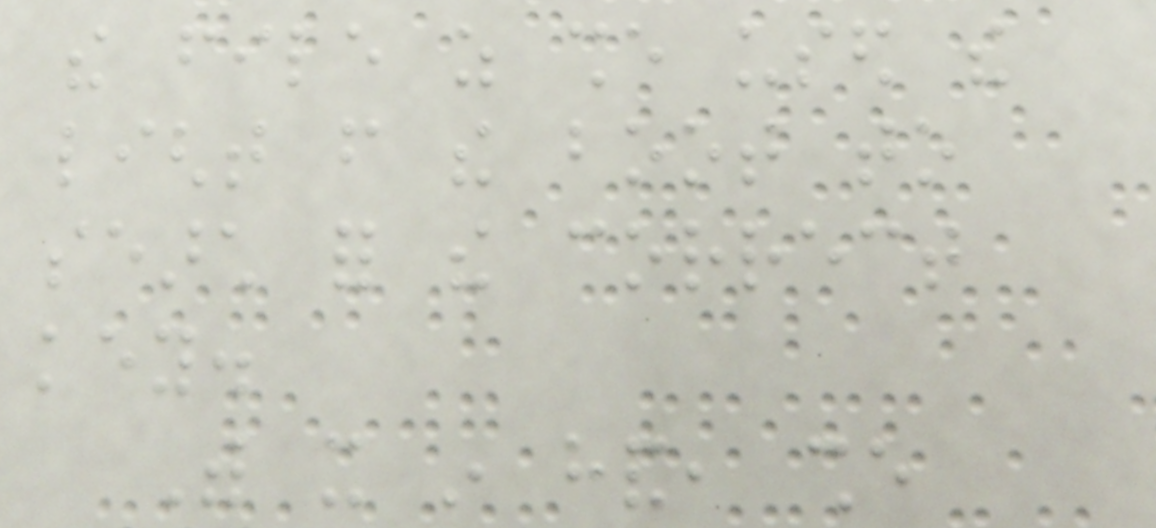the file as she used the
light from the boot to
search for the correct
key.
With it in hand, she
